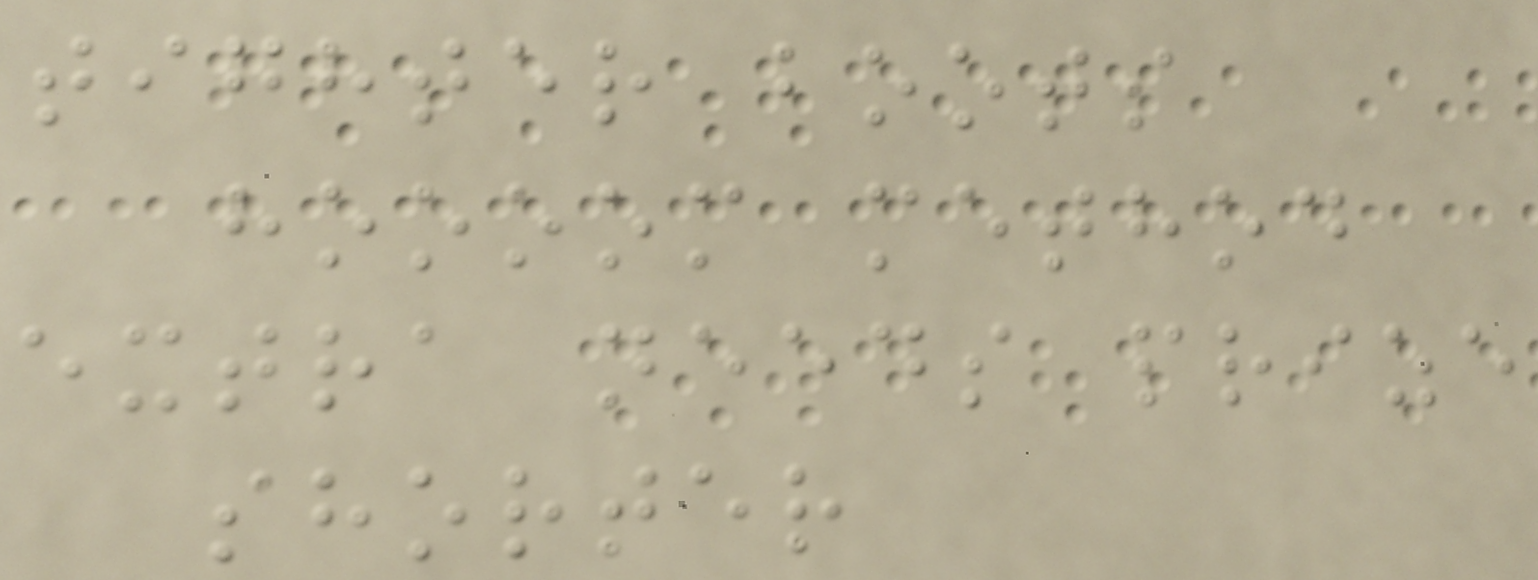tighter boots
hoooom method
extra needs prize
shorter
